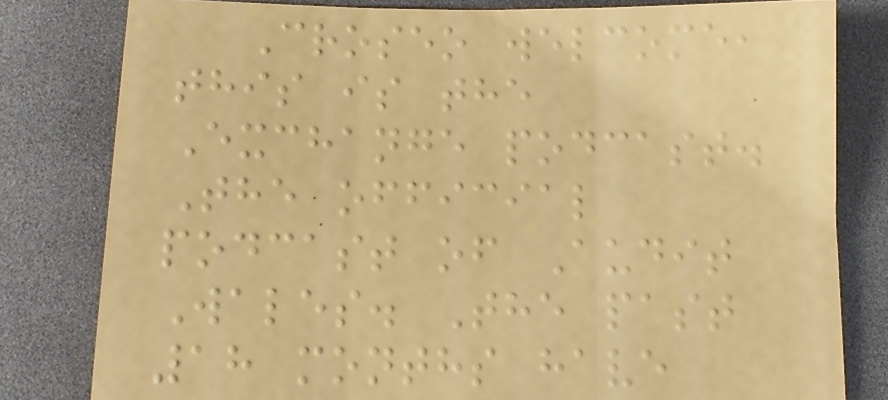Croseo welcome,
this is the
Exchange podcast.
The official
podcast of Audit
Wales. The past
18 months have
